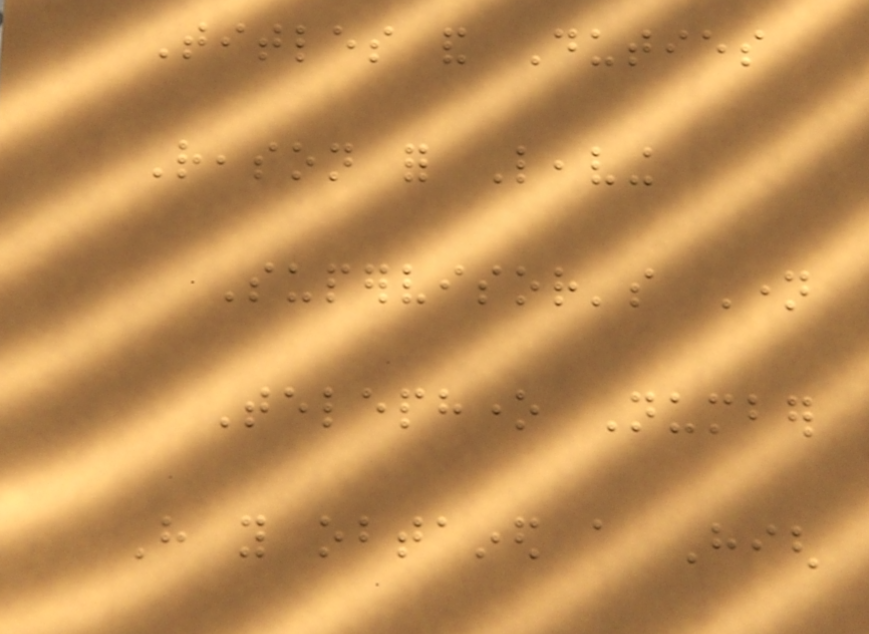Titles and Duties
Reason for Leaving
Supervisor's Name
Telephone Number
Have you obtained a High
